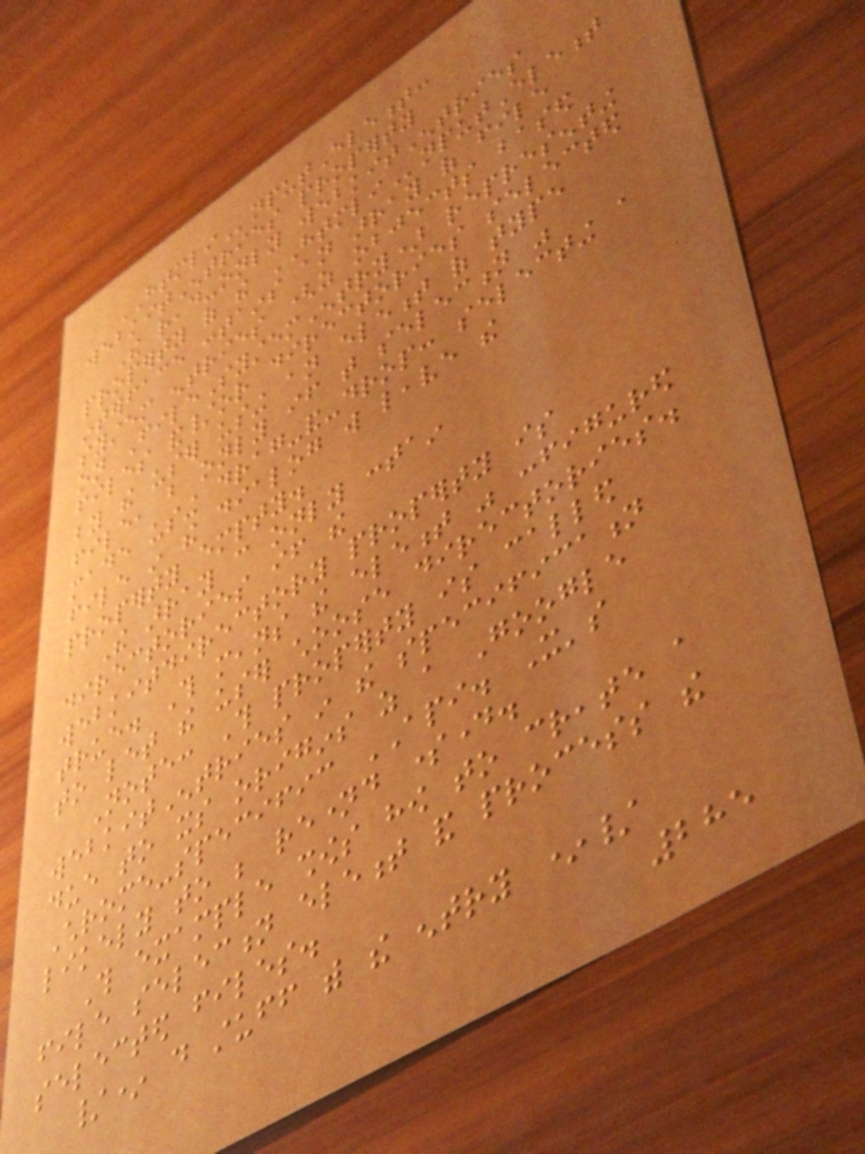HTMLInputElement:
webkitEntries property
The read-only webkitEntries
property of the HTMLInputElement
interface contains an array of file
system entries (as objects based
on FileSystemEntry) representing
files and/or directories selected
by the user using an element of type
file, but only if that selection was
made using drag-and-drop: selecting a
file in the dialog will leave the
property empty.
The array can only contain
directories if the
webkitdirectory property is
true. This means the element was configured
to let the user choose directories.
Note: This property is called
webkitEntries in the specification
due to its origins as a Google
Chrome-specific API. It's
likely to be renamed someday.
This example shows how to create a
file selection element and process the
selected files.
/* do stuff with the entry */
285
